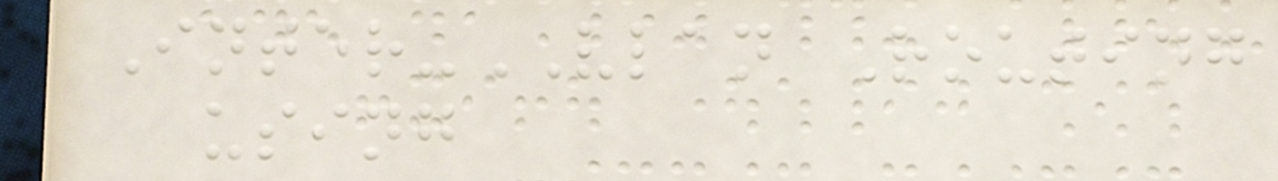Inter-VLAN Routing
using
